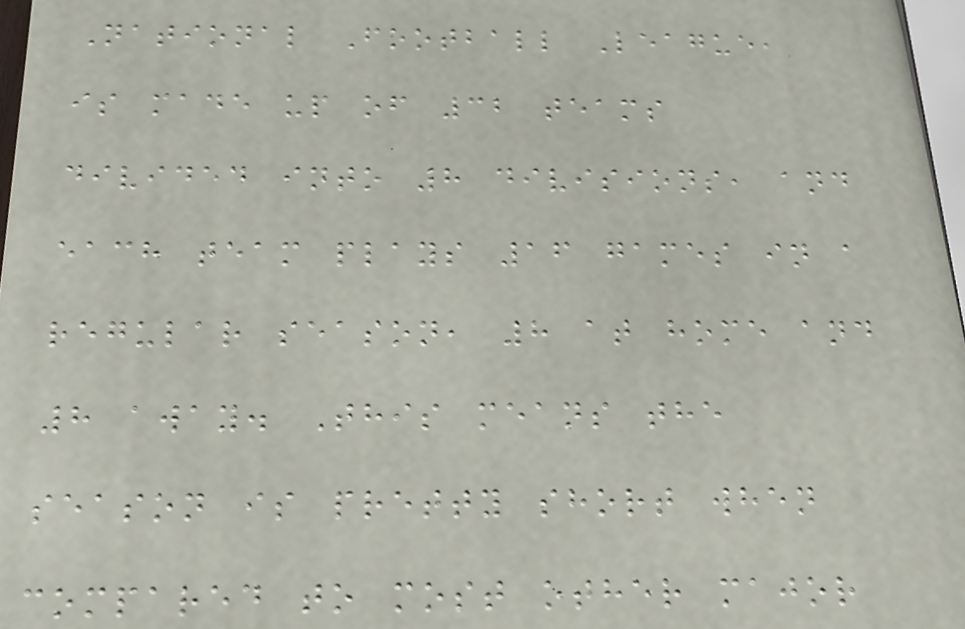National Football League,
is made up of 32 teams
divided into 8 divisions, and
each team plays 16 games in a
regular season, 8 at home and
8 away. This means the
season is pretty short when
compared to most other major
